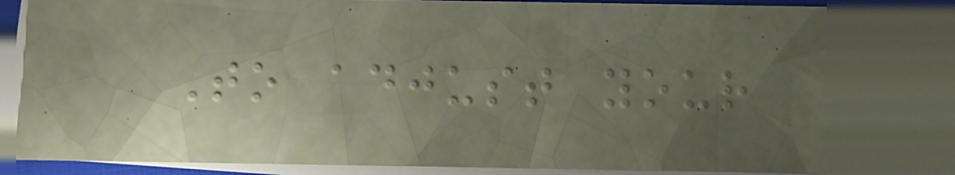To adjust your
